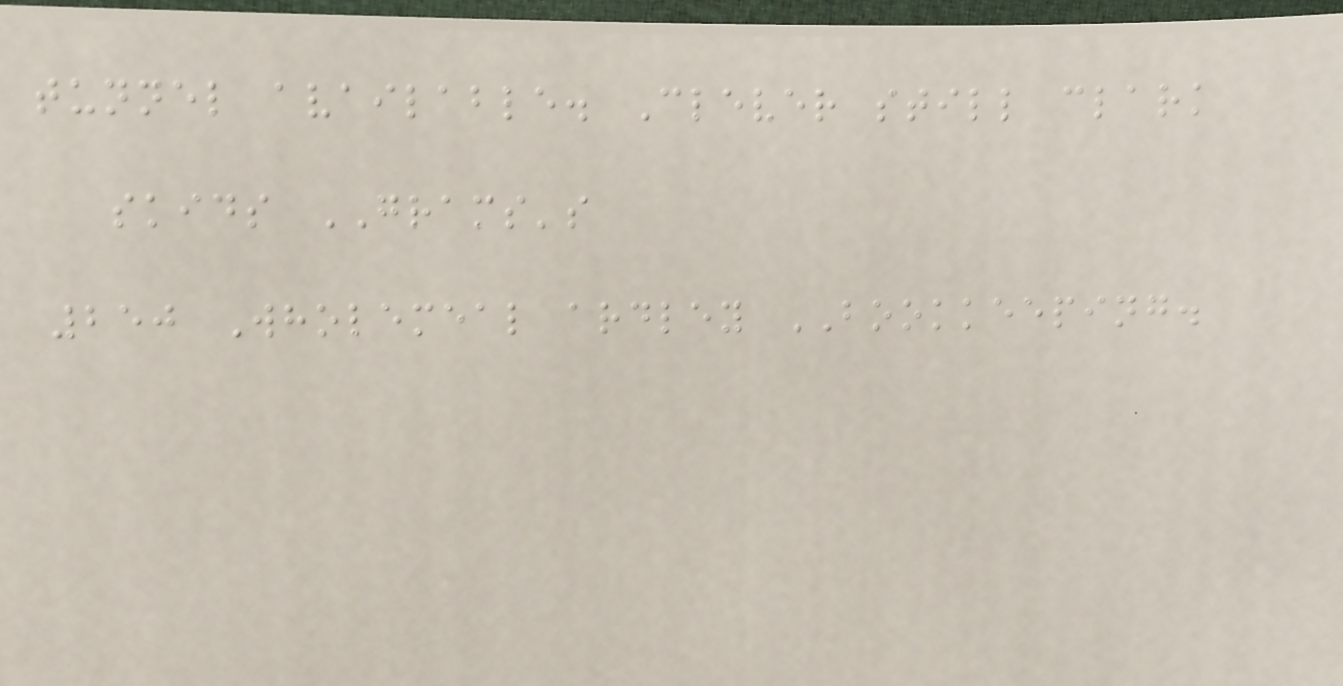tunnel available. Clever still clark
skids GRAMS's
250 Wholemeal ardley BOOKKEEPING.
